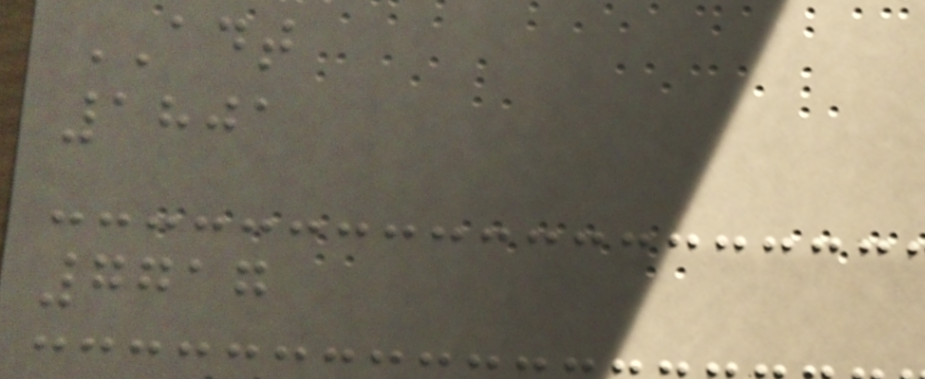ADT
1801
7717
